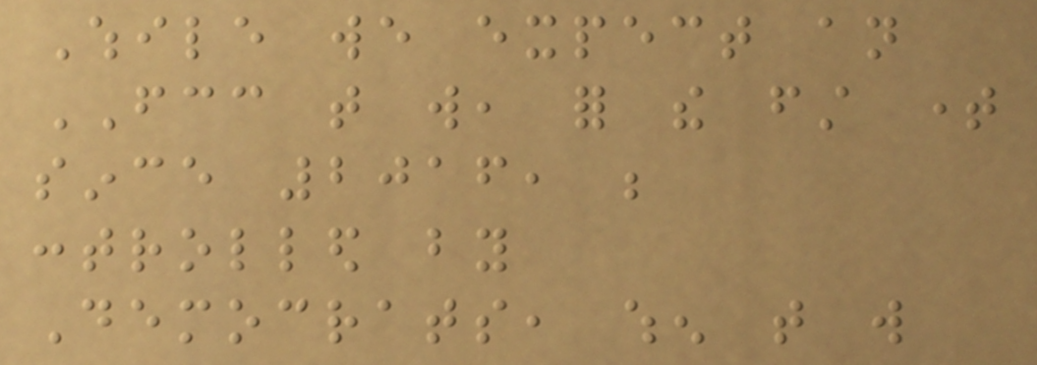While we expect an
FCC that will, for the first time
since 2016, be
controlled by
Democrats, when that will
